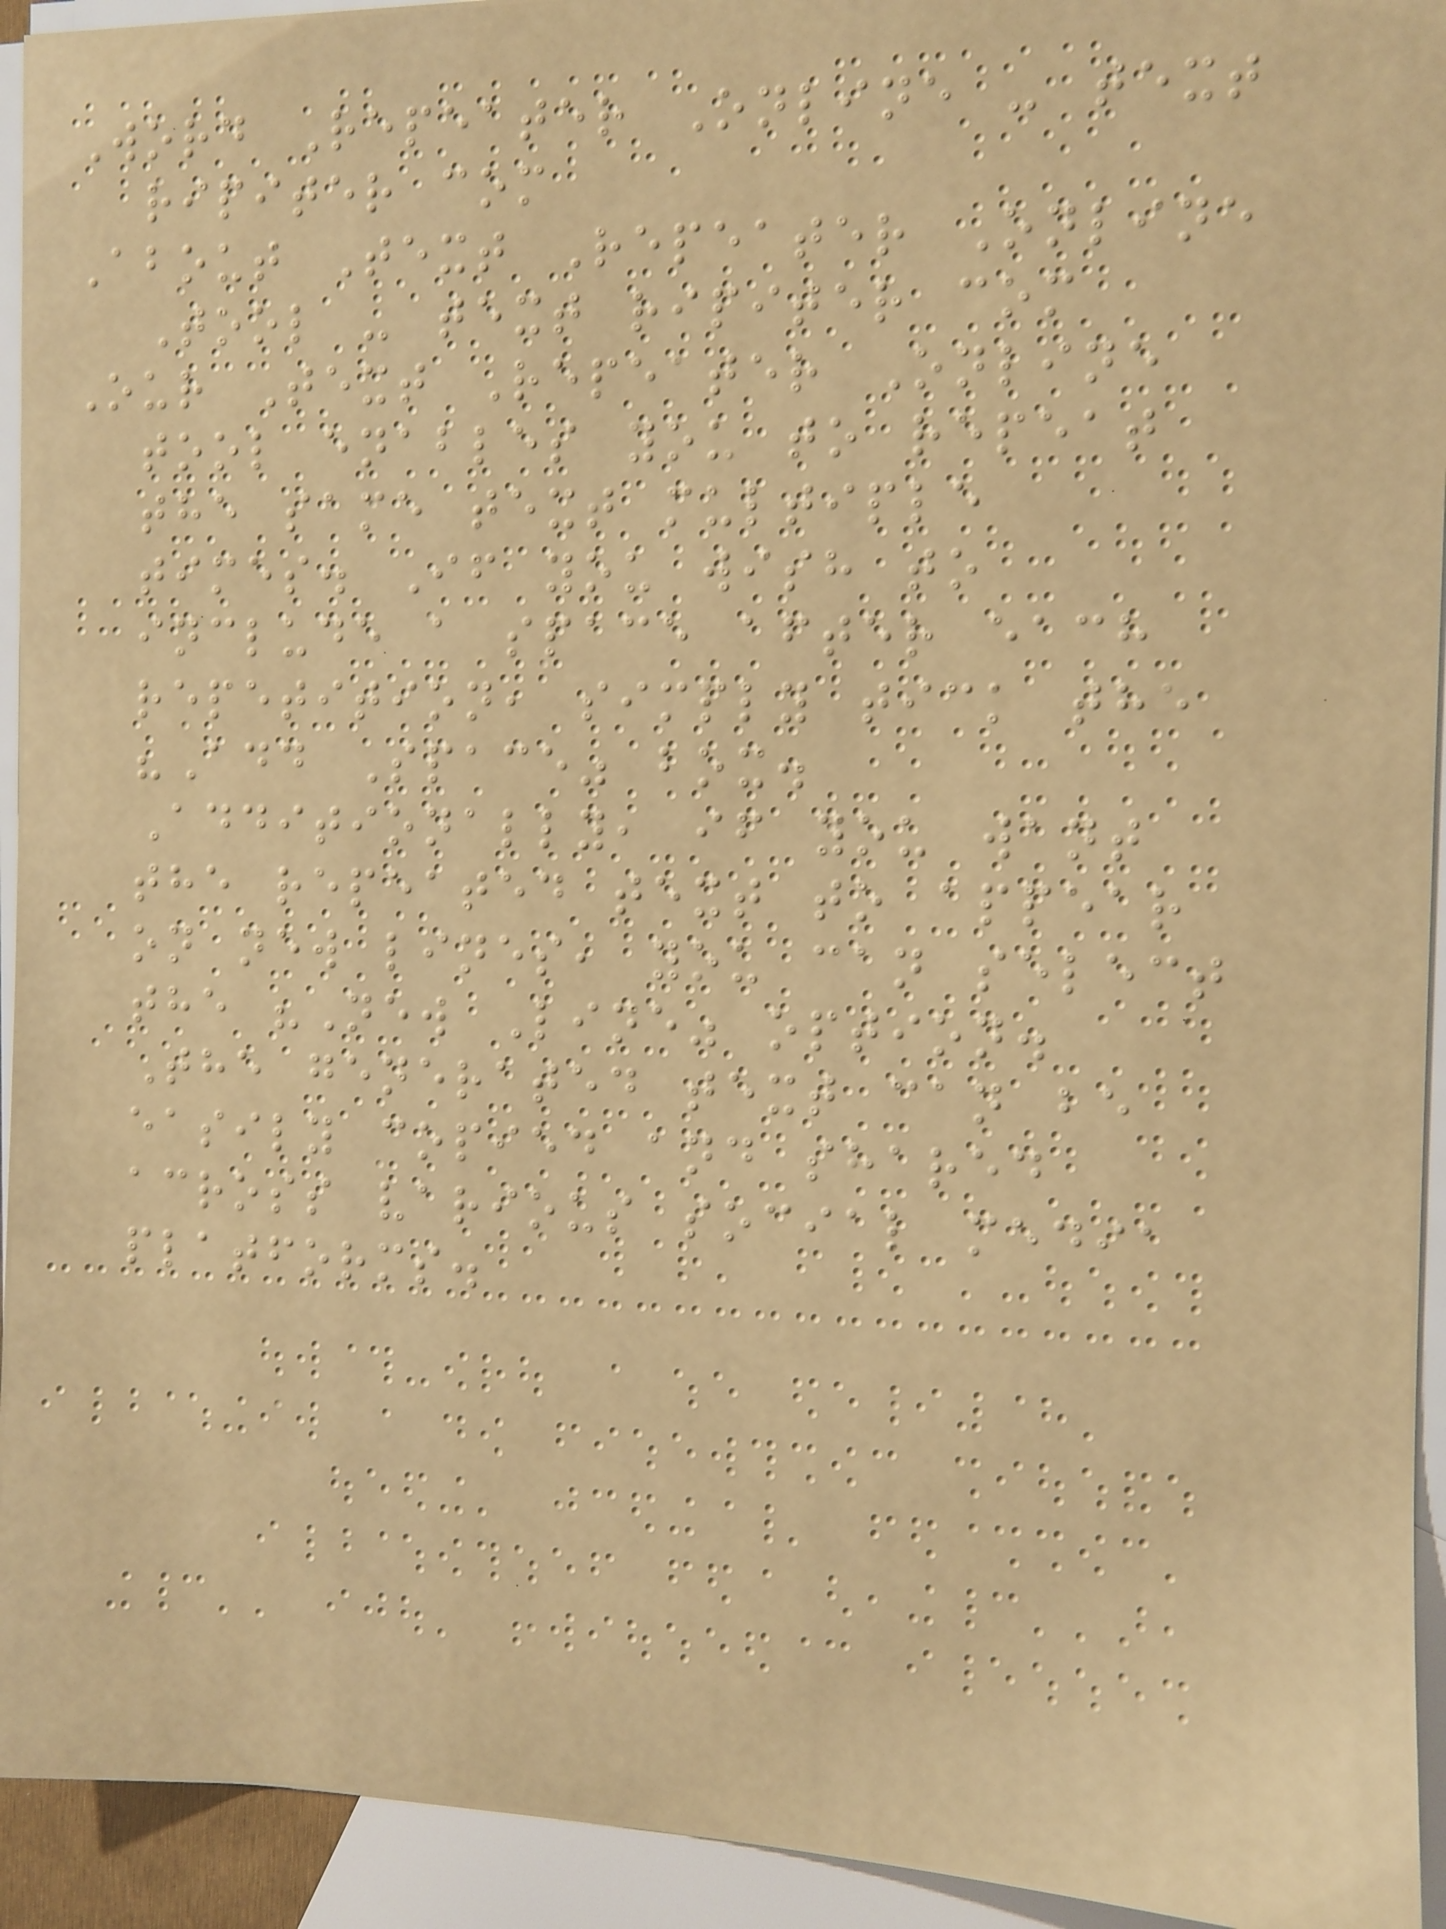Word Repeater Online - text
ripiter com
About Text Repeater Online
Tool - text ripiter com
Our Text Repeater Online
tool enables you to repeat
the same text multiple
times. If you wish to
include a space after each
repetition, simply tick the
"Add Space" box.
Additionally, if you want
the repeated text to appear
on new lines, you can select
the "New Line" option.
The generated text can be
easily copied and shared
across various social media
platforms.
